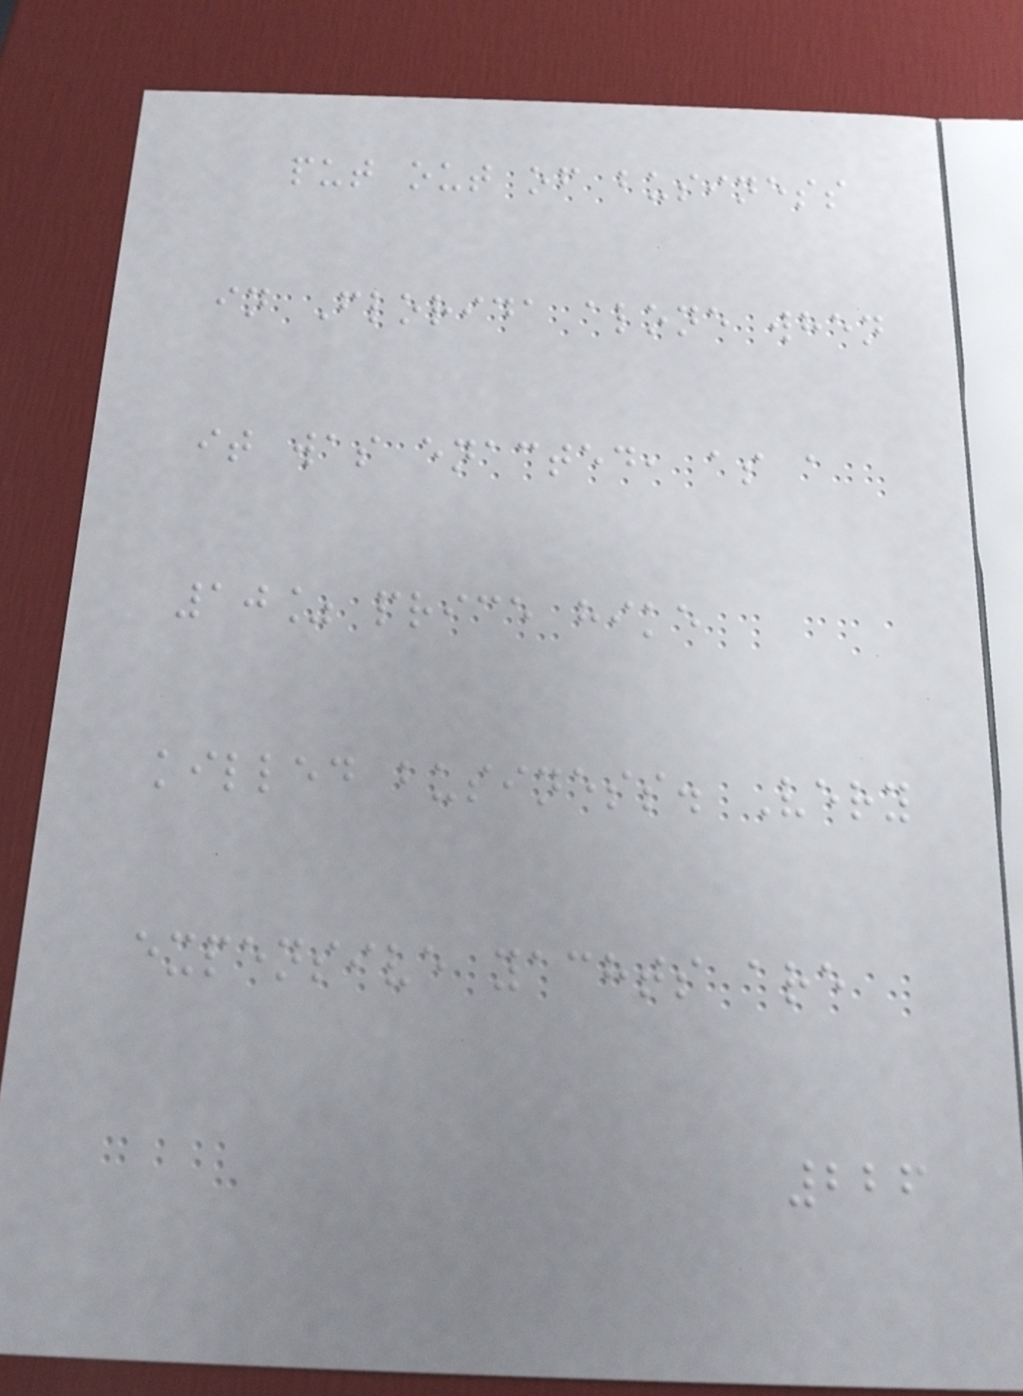put out of business
in Florida alone when
it was enacted, as a
10% price hike
killed business. Very
expensive yachts are
226
